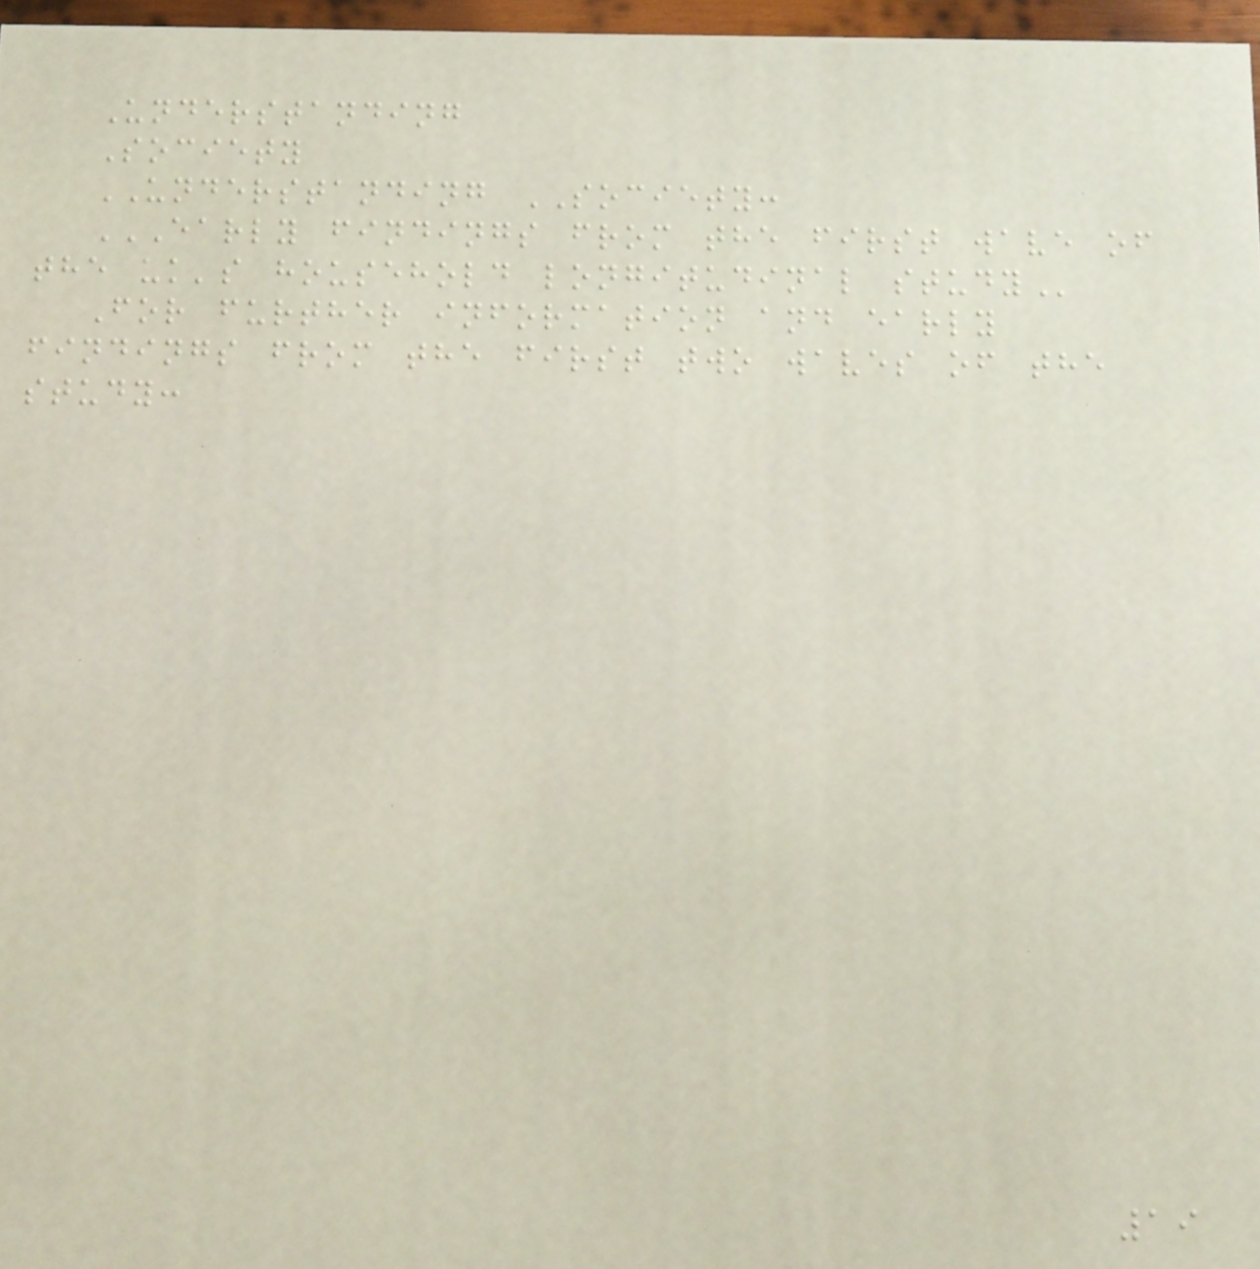Understanding
Society
UNDERSTANDING SOCIETY:
EARLY FINDINGS FROM THE FIRST WAVE OF
THE UK'S HOUSEHOLD LONGITUDINAL STUDY
For further information and early
findings from the first two waves of the
study:
19
